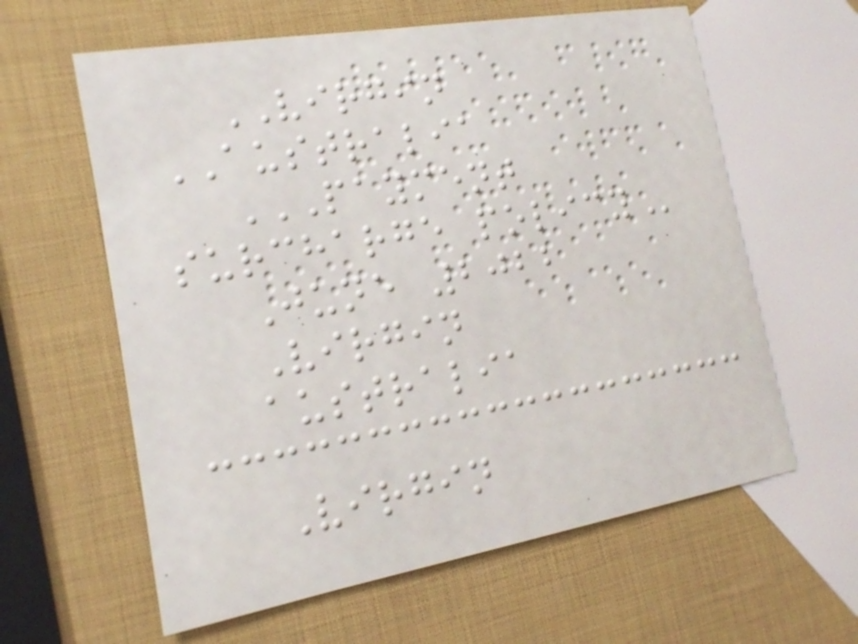VIRGIN
AUSTRALIA
PAYMENT
SURCHARGE POLICY
June 2022
Virgin
australia
Virgin
